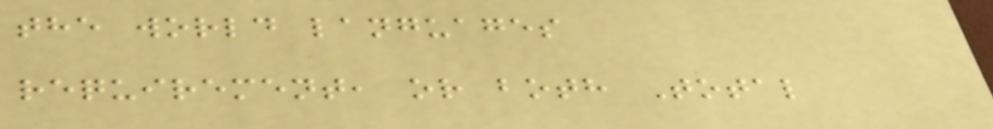the world languages
requirement, or both Total
